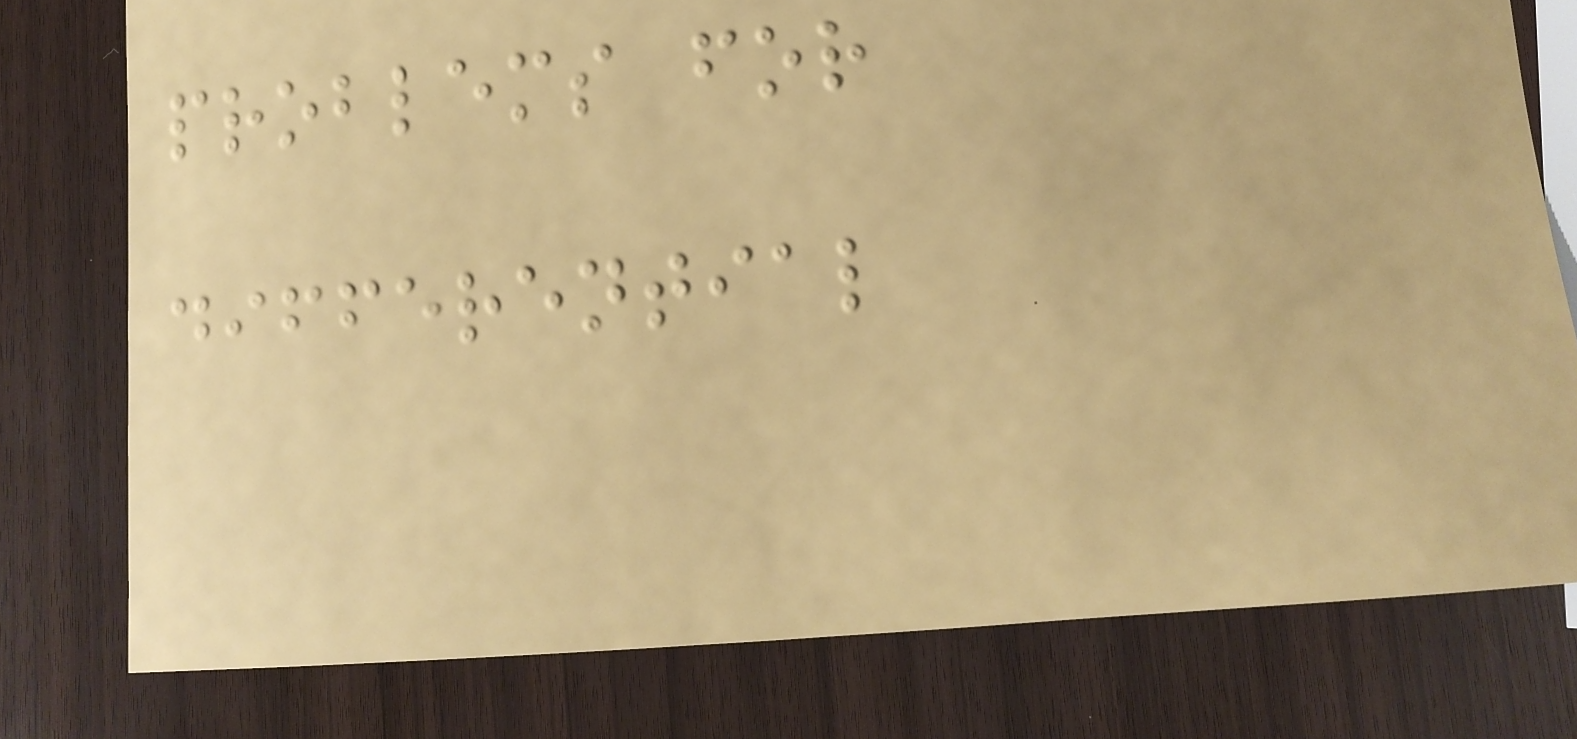problems for
differential
